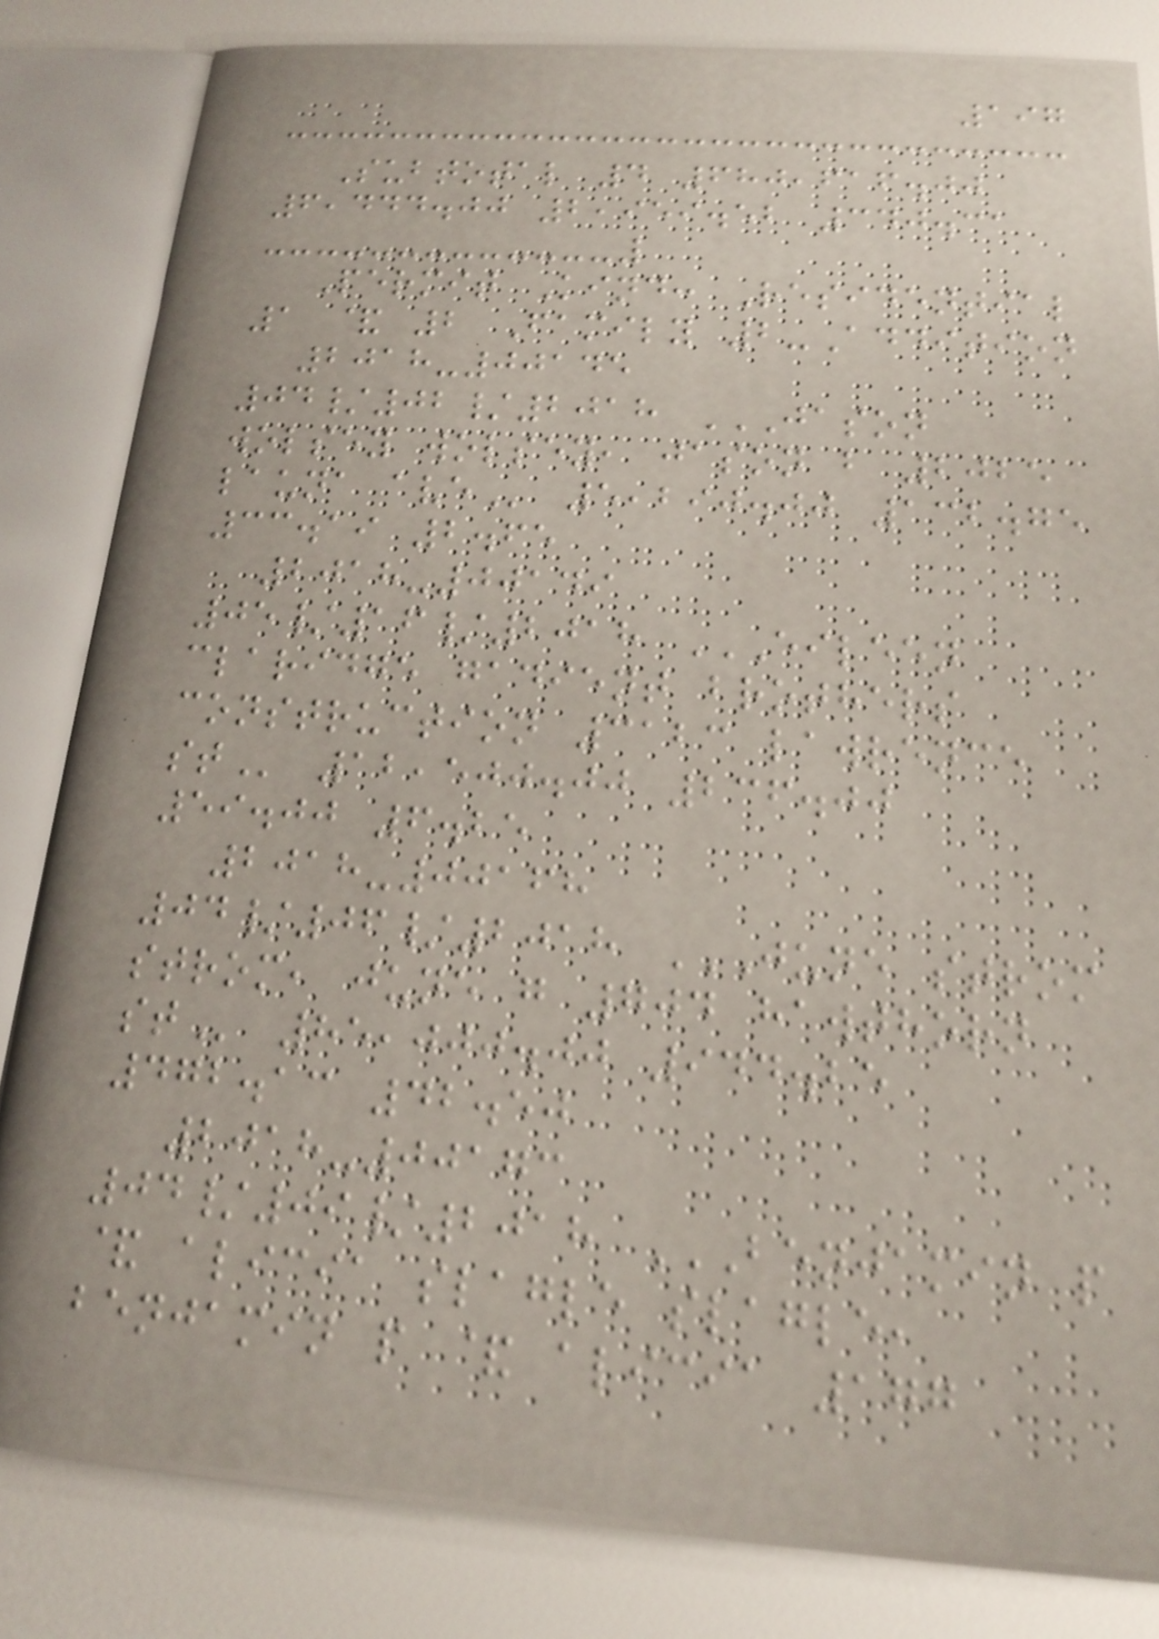197
Subtotal 4 680,616.00
6,444.00 2,959.52 340.31
Permit Kind: Residential
1 & 2 Family 2-Addition
2018-00145
04/02/2018 JASON
WOLSEY WOLSEY, JASON B 2025
LAUNA AVE 5,290.00 132.75
33.19 2.65
2018-00149
05/16/2018 EILEEN
CLARIDGE GADIENT BROTHERS
CONSTRUCTION 3123 LAWRENCE
ST 12,500.00 236.00
59.00 6.25
2018-00168
04/06/2018 JUNE STROM
STROM, JUNE G 704 HAWTHORN
ST 85,000.00 944.25
472.13 42.50
2018-00173
04/09/2018 BENJAMIN P
& ALICIA SLAGLE SLAGLE,
BENJAMIN P & ALICIA 177
